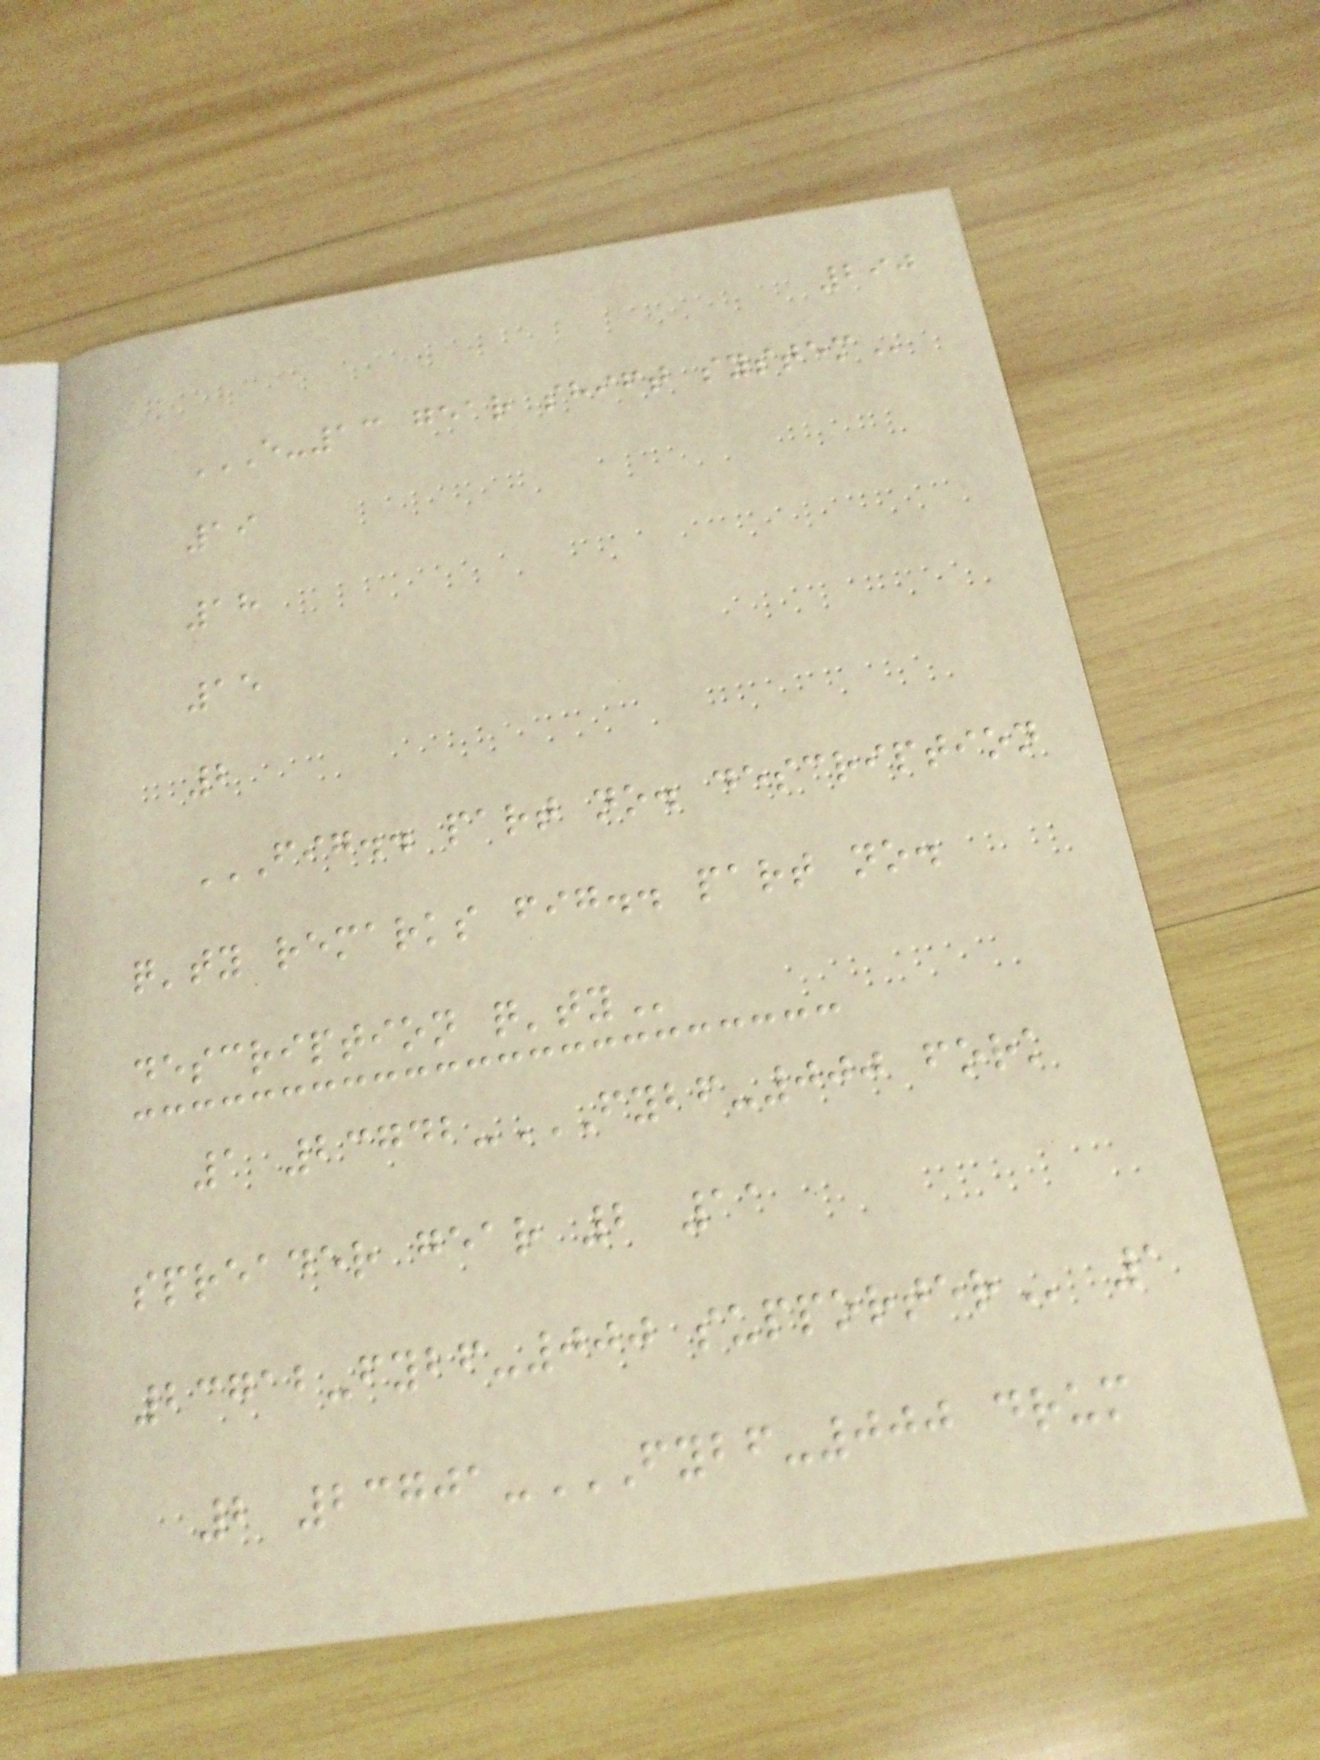290
E-13 GEAR SHIFT SYSTEM
19
18
15
2
FIG.. PART NO. DESCRIPTION
Q'TY REMARKS FIG.. PART NO.
DESCRIPTION Q'TY
1 23742-FYBF-000 FORK
SPREADER GEAR 2 11
23712-FYBF-000 SUPPORTER 1
2 23701-FYBF-000 DRUM
